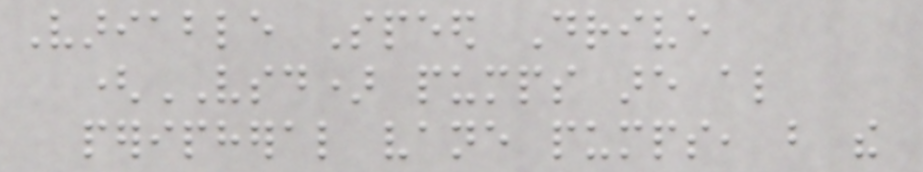Variable Speed Drive
(VSD) pumps are also
peripheral vane pumps, but the
